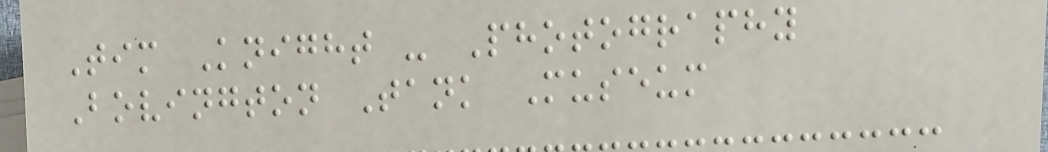Tim Knight - Photography
Bovington Tank Museum
